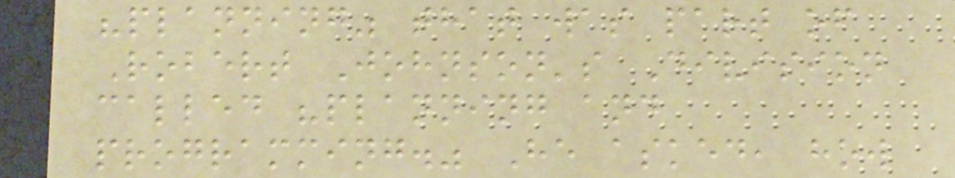"planning" that was part of
Robert Johnson's Division
called "planning and
programming." He asked, how
